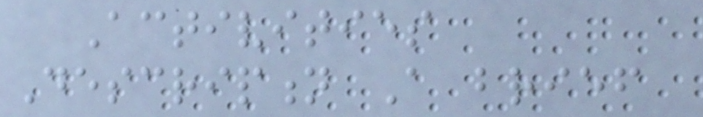Activities
Description A brief
